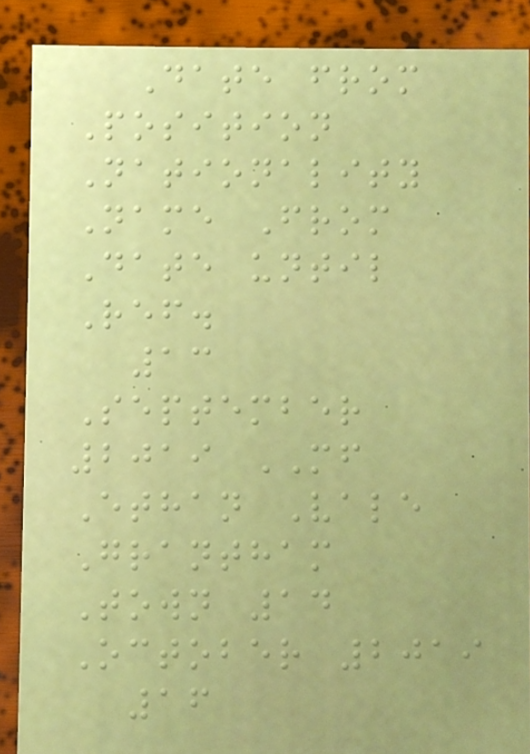Date from
Position
Nationality
Name From
Date until
Ref.
13
September
2019 MF
Ethan Vale
Grantham
Town 14
October 2019
16
